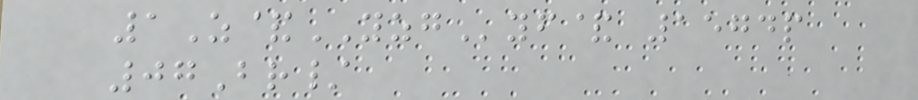1Z&YZGyf& 1574p
07Br/
